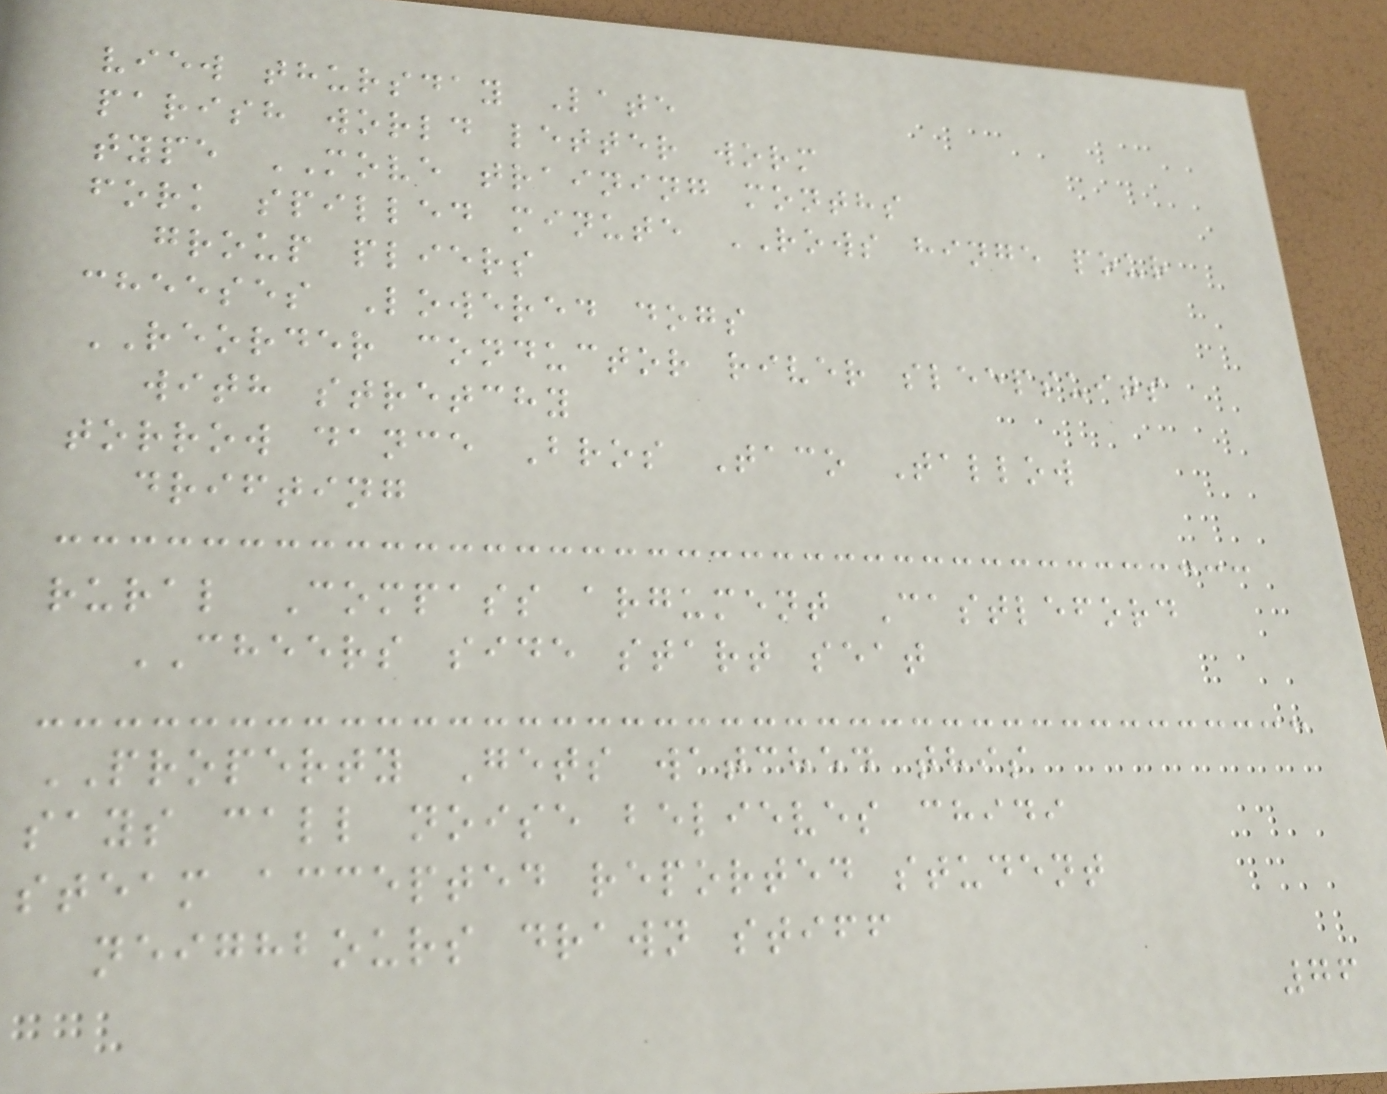view thursday Late
parish world letter worm
type MOVE training months
fork spilled minute ROWS hinge pour
group pliers
cheeses Lowered dogs
REORDER conductor river sleepsuits
with stretchy
torrow dance Bros Taco Tallow
drifting
rural Compass argument Castleford
CHEERS side start seat
PROPERTY Gets watched this
says call noise believes chidi
steam accepted reported student
neighbours drawn stiff
76
